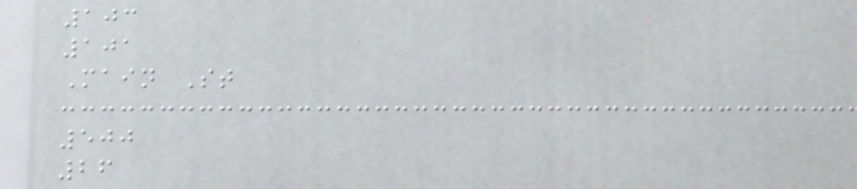103
101
Main St
500
26
